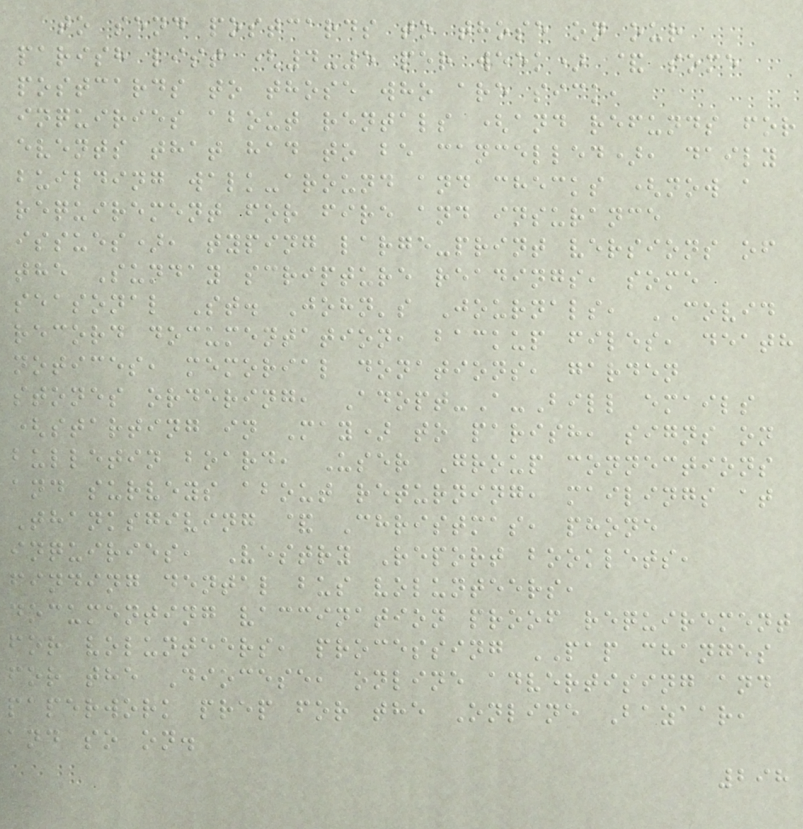to send postcards to those on our
parish list (4-5 per week) & some
postcards to those who are sick,
inquiries about rentals (and refunds for
events that had to be cancelled), daily
building walk-around and checks (now a
requirement for fire and insurance
issues), typing large-print versions of
the Sunday scripture readings, some
seasonal St. John's Journals, COVID
record documentation, backup files, death
notices, memorial donations, garden
stones ordering, Adopt-A-Bill emails
(starting in May) to parish, signs on
bulletin board, User Group connections
and surveys about returning, mailings at
Thanksgiving & Christmas, phone
inquiries, Vestry Report booklets,
finding dental bus volunteers,
documenting vaccination proof requirement
for volunteers, processing PAP changes
for the Diocese, online advertising and
paperwork prep for the Online Bazaar,
and so on.
298
